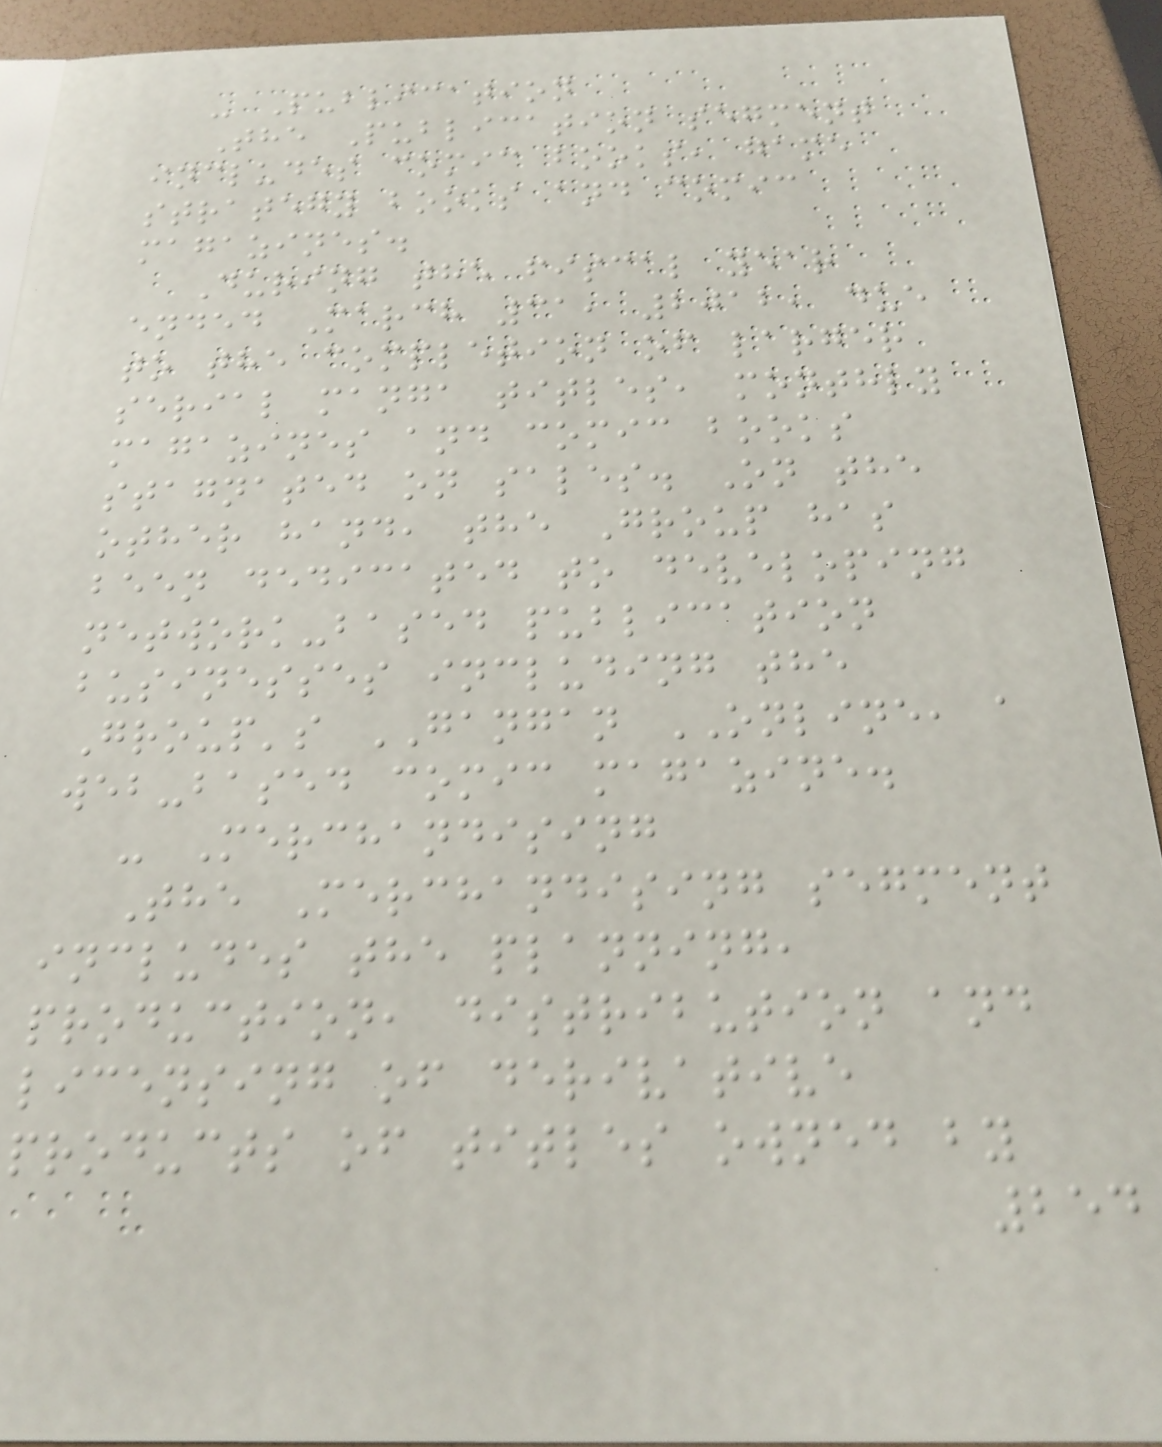- Publication
The Publication segment
includes comic books, game
strategy books and comic
magazines.
During the fiscal year
ended March 31, 2012, due
to the completion of larger
serial manga titles, monthly
magazines and comic books
stagnated on sales. On the
other hand, the Group has
been dedicated to developing
network-based publication
businesses including the
Group's GANGAN ONLINE, a
web-based comic magazine.
- Merchandising
The Merchandising segment
includes the planning,
production, distribution and
licensing of derivative
products of titles owned by
254
